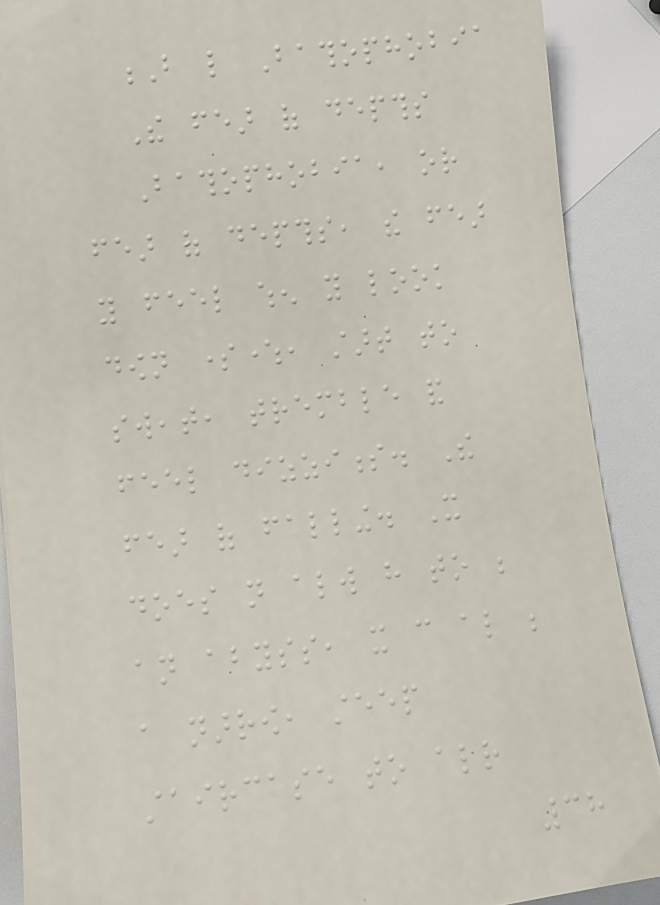B like Bathophobia
The fear of depths
Bathophobia, or
fear of depths, the fear
you feel when you look
down somewhere, start to
sweat, tremble and
feel dizziness. The
fear of falling. It
does not always have to be
an abyss, it can also be
a narrow, steep
staircase to already
38
